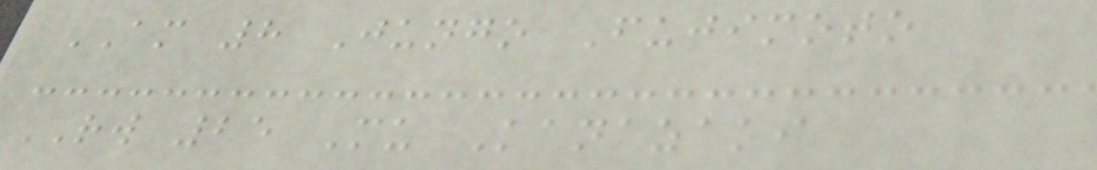AM 8 Jungo Fujimoto
RW 25 Mu Kanazaki
